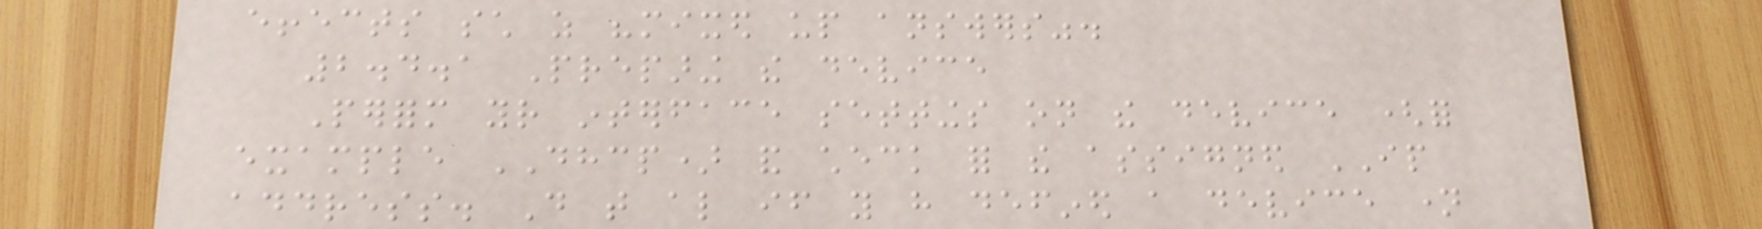effects such as "mixed up answers".
2.4.1 Preparing the device
Perform your interface settings on the device (for
example DHCP) and check for the assigned IP
address. Do that also if you have defined a device name
